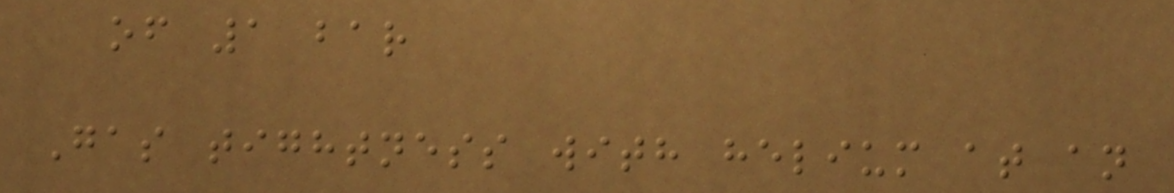of 1 bar
Gas tightness with helium at an
